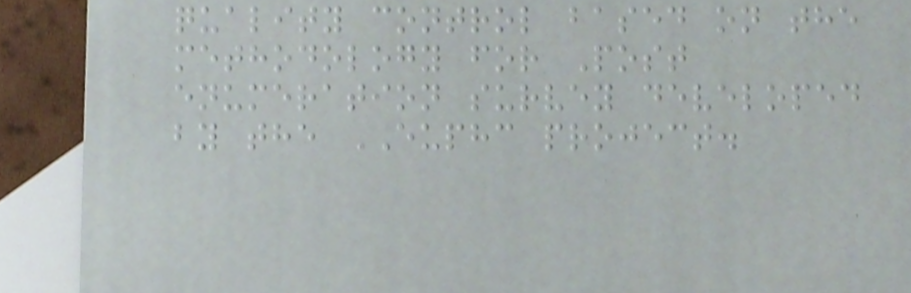quality control based on the
methodology for Post
enumeration survey developed
by the EUPHC project.
